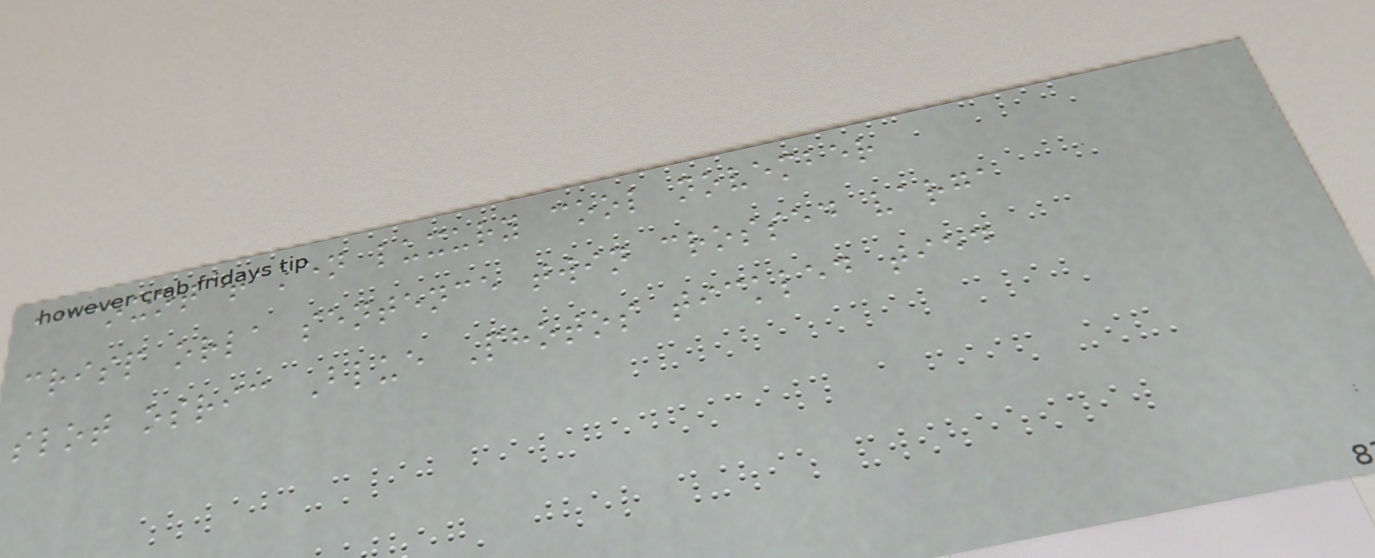account taken luxury cool november
crisp orla sentence twin crossed varga
slot osric Blue Photos tickled tied
